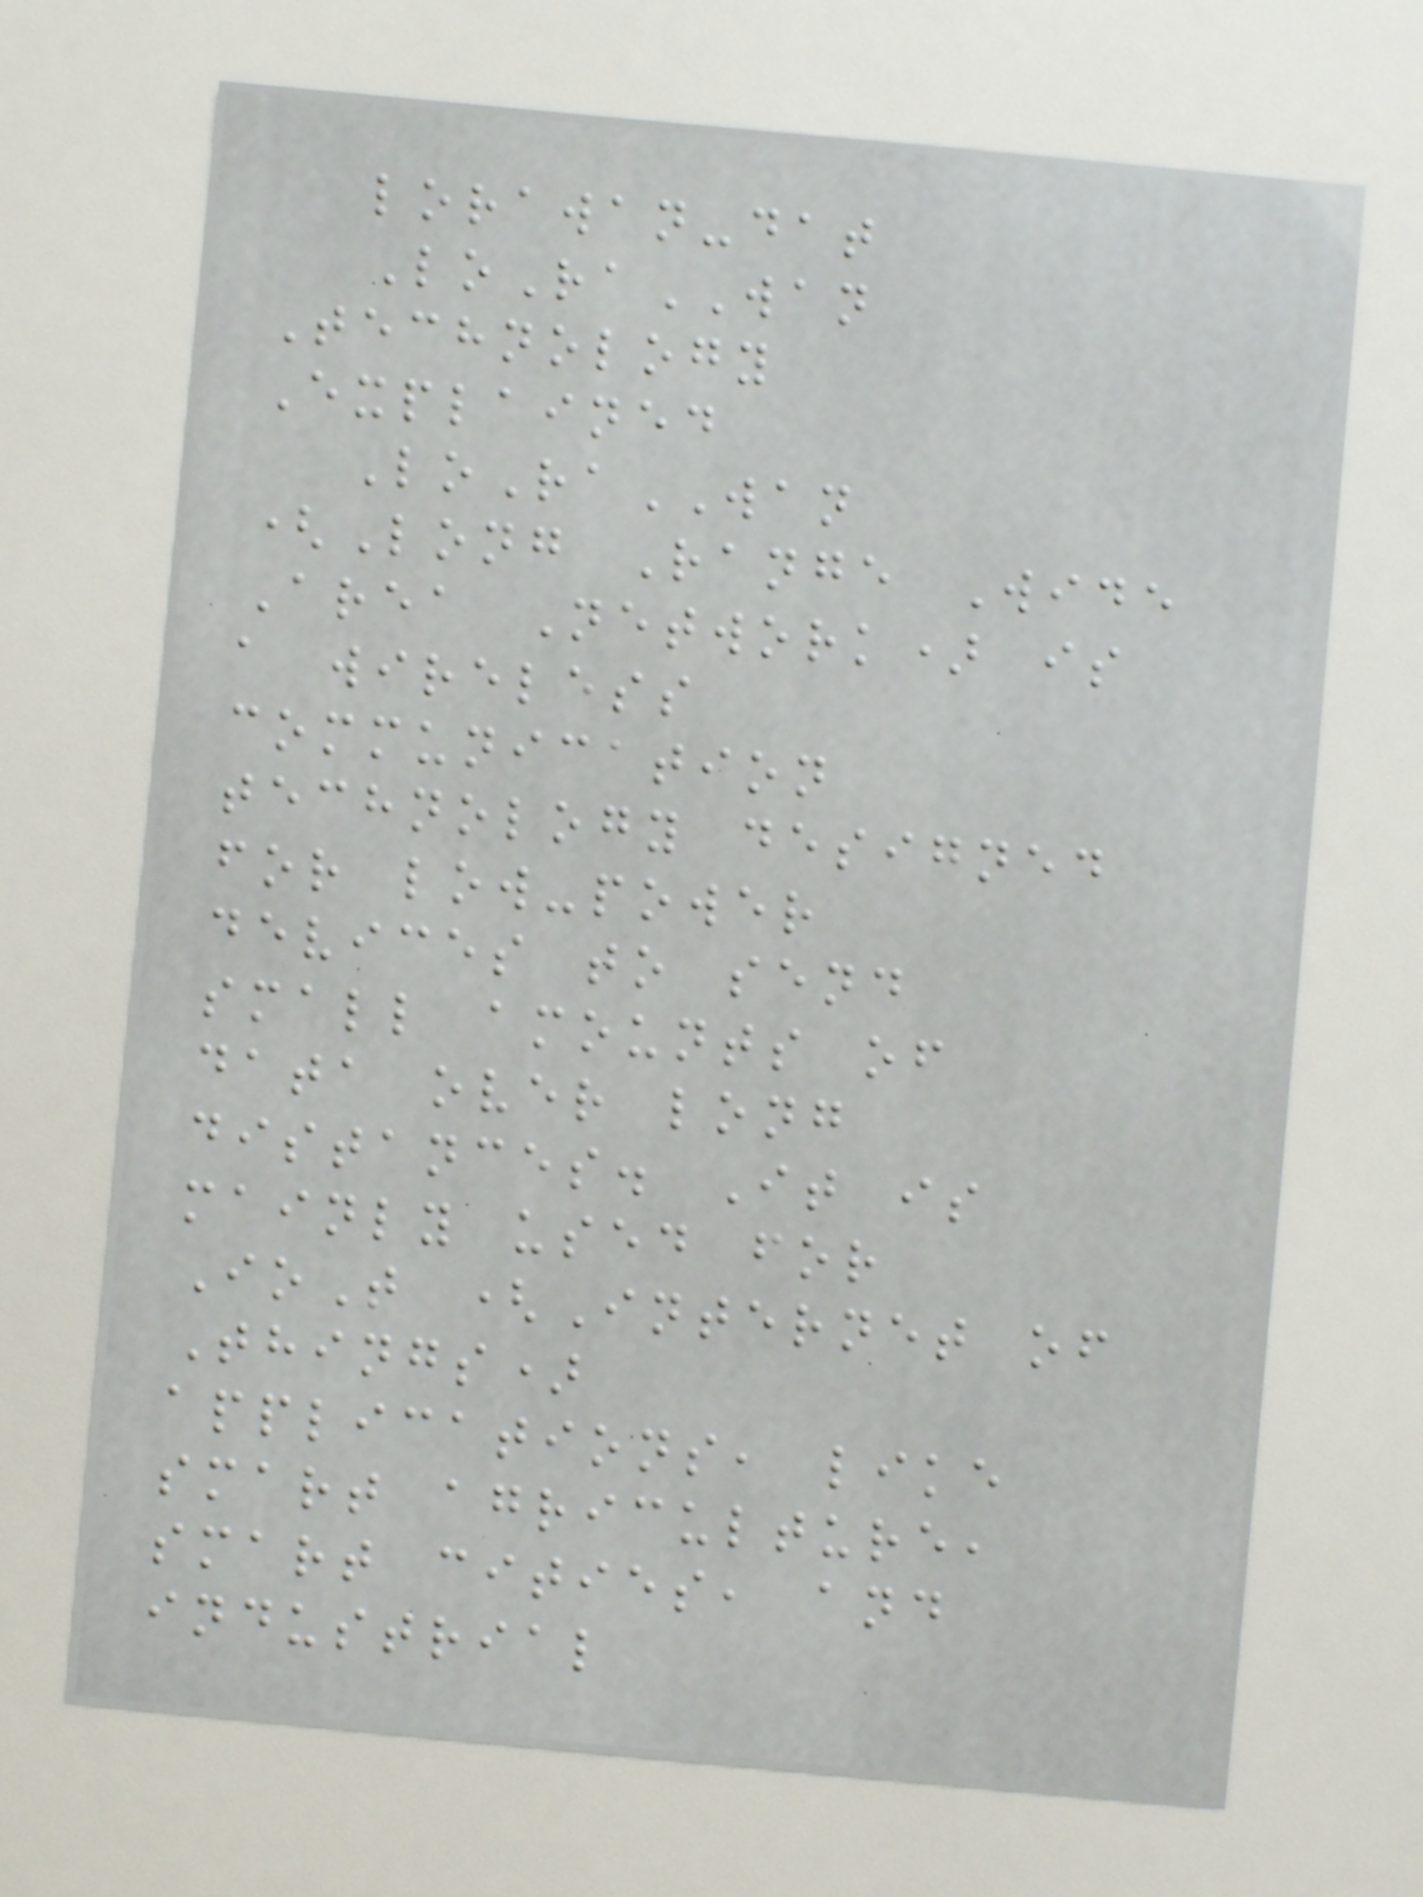lorawan-dat
LoRaWAN
Technology
Explained
LoRaWAN
(Long Range Wide
Area Network) is
a wireless
communication
technology designed
for low-power
devices to send
small amounts of
data over long
distances. It is
mainly used for
IoT (Internet of
Things)
applications, like
smart agriculture,
smart cities, and
industrial
